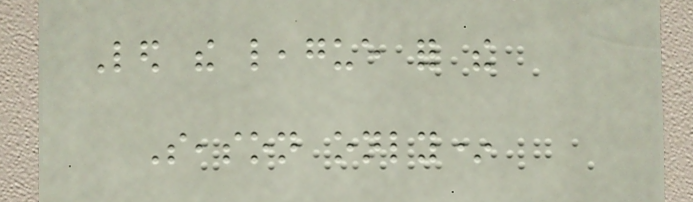Led the league for the
Season only*
